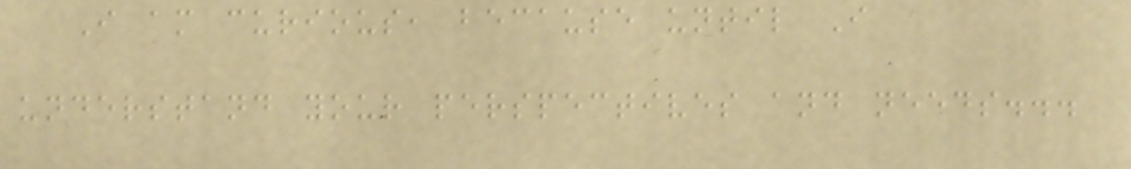I am curious, because until I
understand your perspectives and needs...
